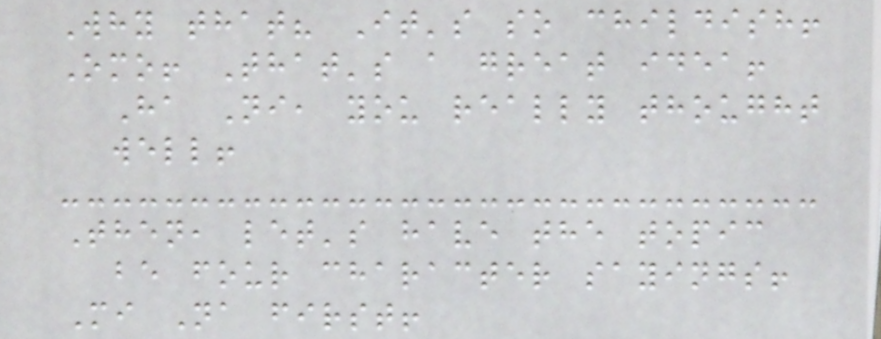Why that? It's so childish!
Omo! That's a great idea!
Ha Ni, you really thought
well!
Then, let's have the topic
be four character sayings!
Mi Na first!
